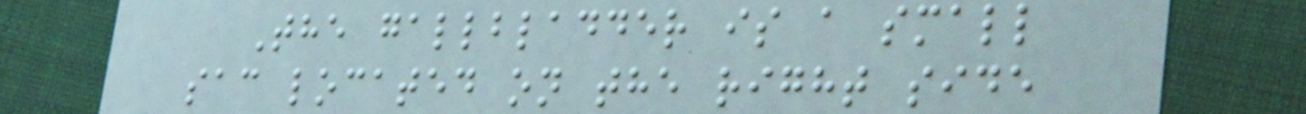The gallbladder is a small
sac located on the right side
